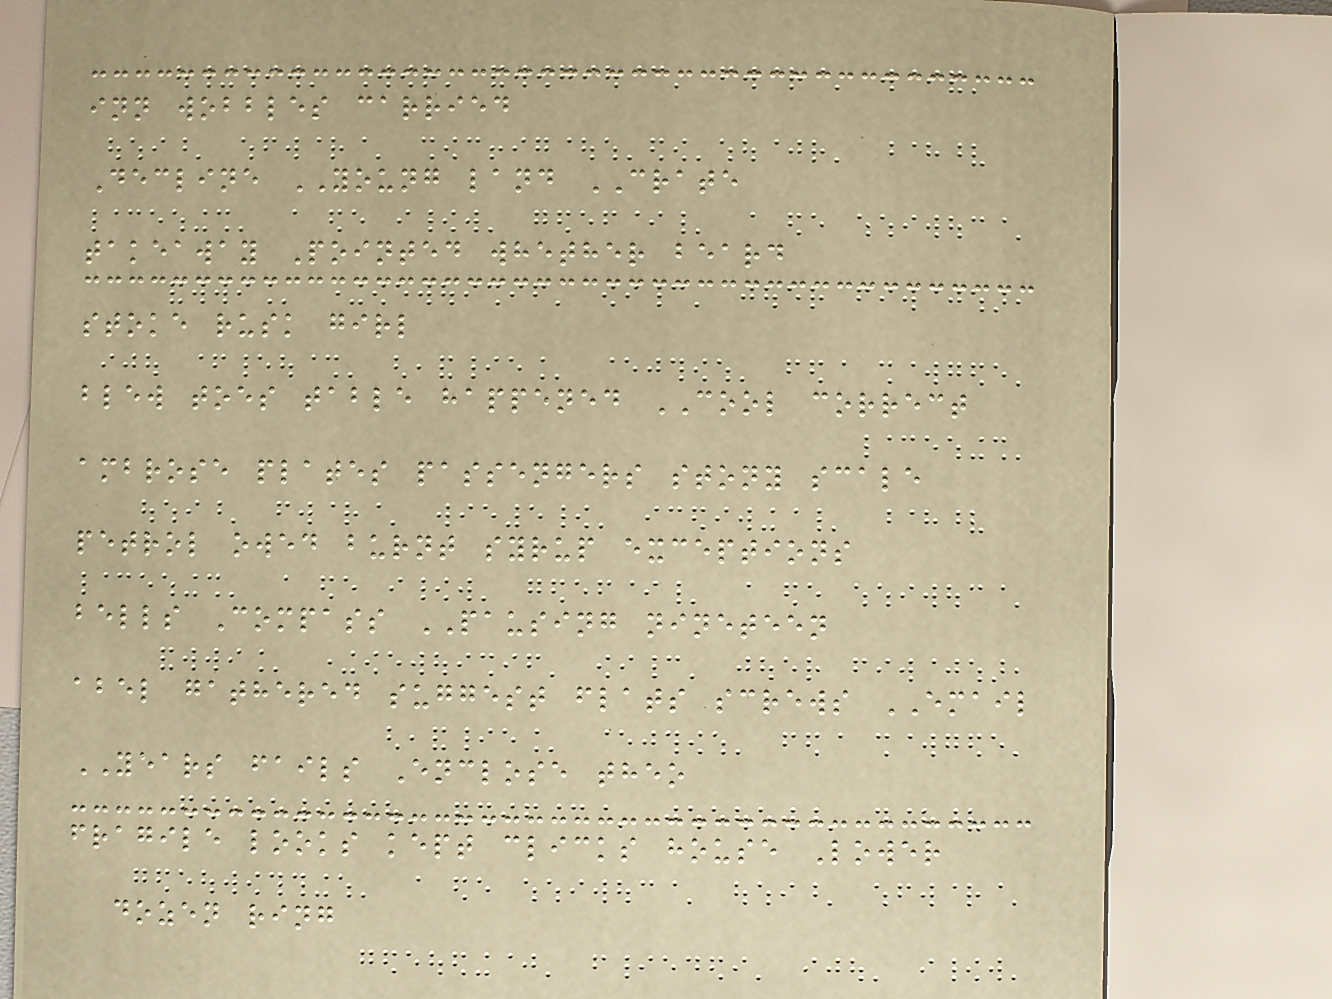inn wobbles carried
Decline YOUNG land CRATE
takeaway Pointed whether beard
stoke rusk girl
blew toes table happened COOL correct
ambrose plates passengers stony scale
petrol owed burnt syrup exceptions
bells Compass PAUSING nineteen
abel gathered suggest flats screws EMAIL
YEARS fails Enclose theo
fragile looks kept clicks house Lower
dozen ring
